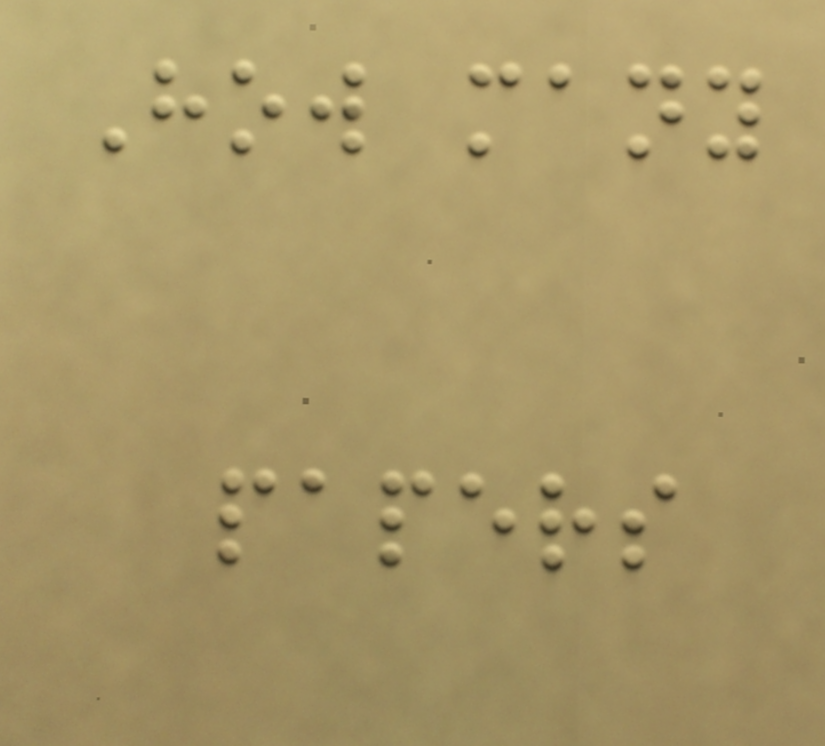How many
papers
